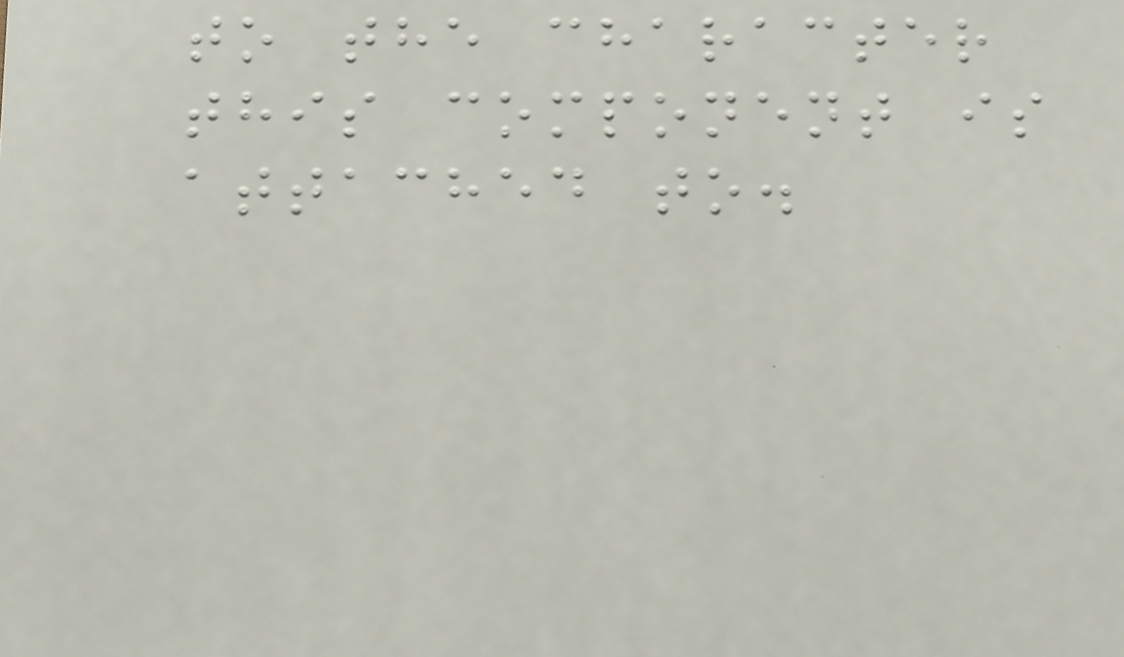to the character
this component is
attached to.
